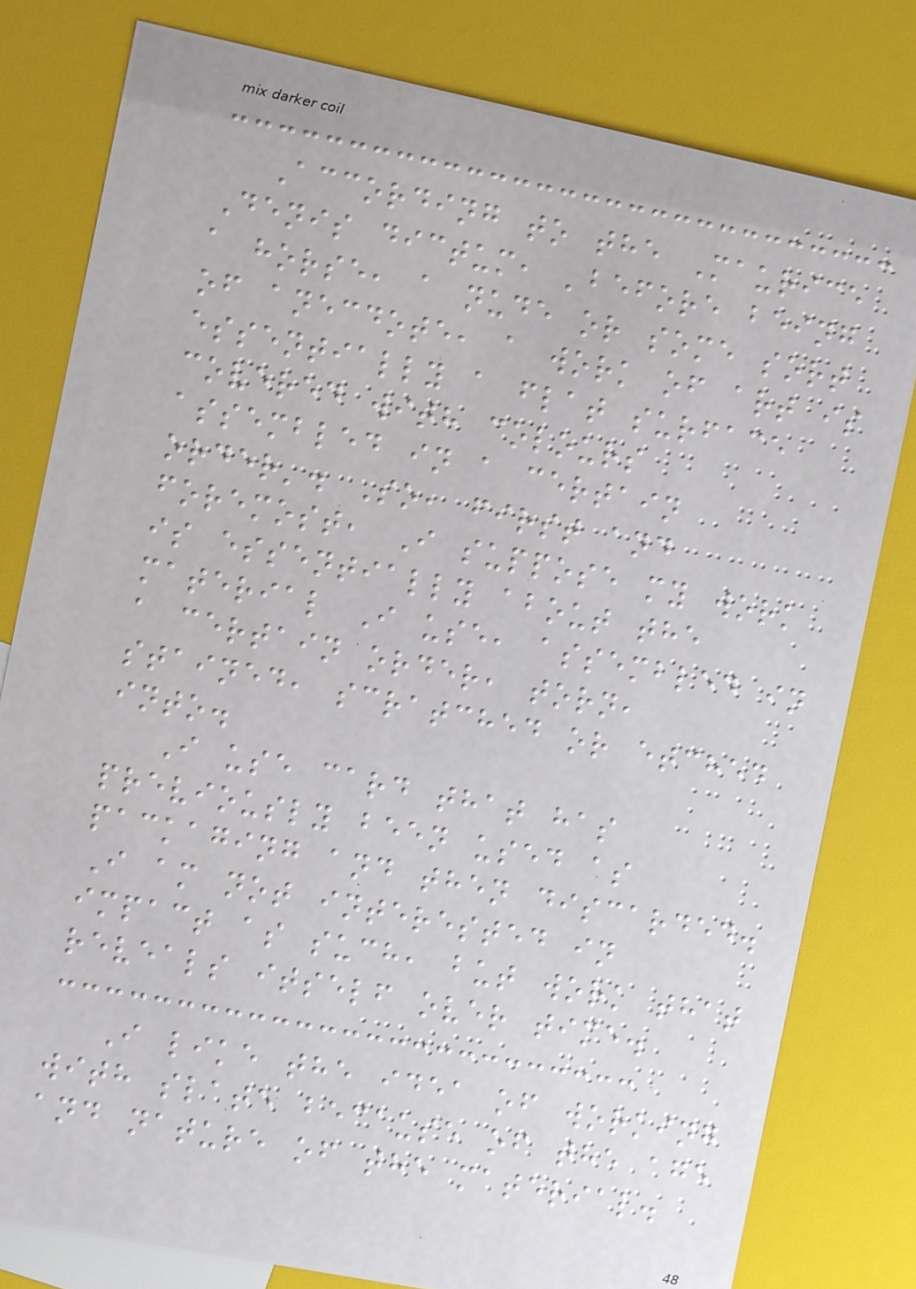According to the Maurice
Denis dictum, 'before being
a horse, a nude or some sort
of anecdote, a work of art is
essentially a flat surface
covered with colours
assembled in a certain
order'. So, first and
foremost, I suppose my work
is essentially about the
material I use, assembled in
a certain order, torn,
stained, scratched or etched
into.
I use card that has
previously been used as
packaging and then discarded.
I am not interested in
impact as such, but work that
reveals itself over time.
I like the idea of working
with slate because of the age
and nature of the material.
